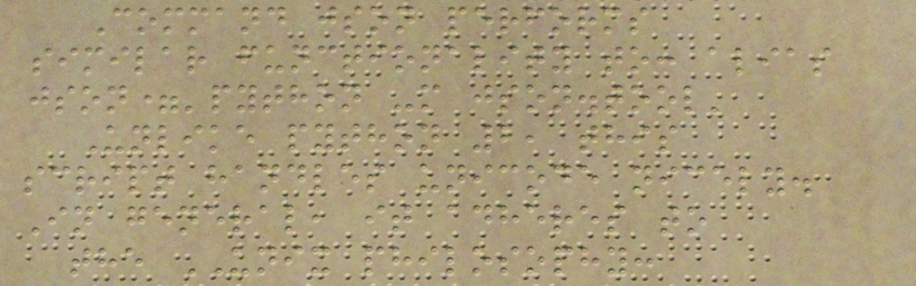Command json performs
similar functionality to: alias
json='python -m json.tool'
Unlike python 2, this
script handles unicode nicely.
In general, it adheres to
the UNIX philosophy:
